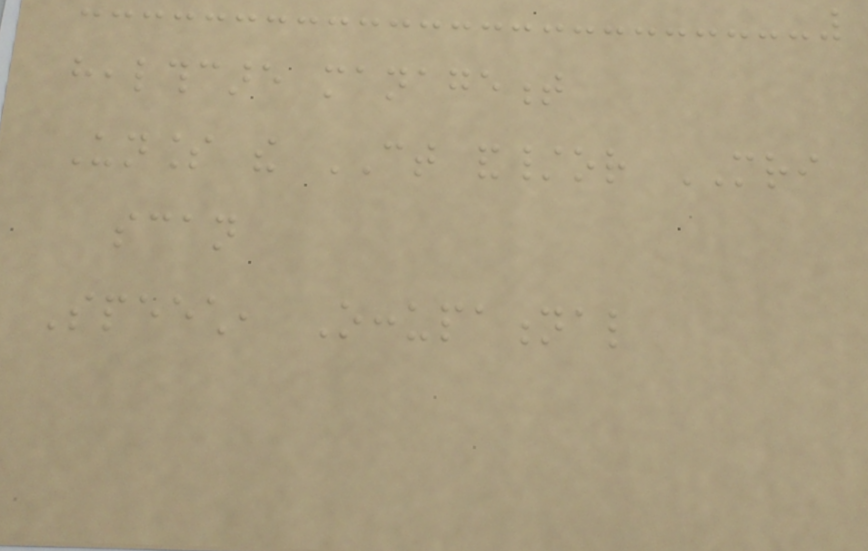healthcare management
Unless the CT and/or MRI
scan
Speech, Occupational
